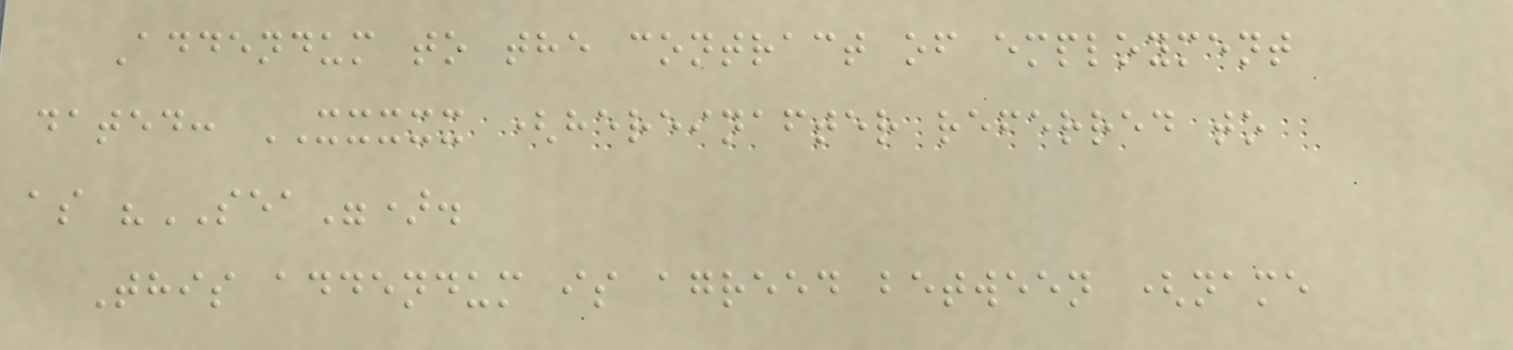Addendum to the contract of employment
dated: XXXXX (hereinafter referred to
as "SEA").
This addendum is agreed between (name
